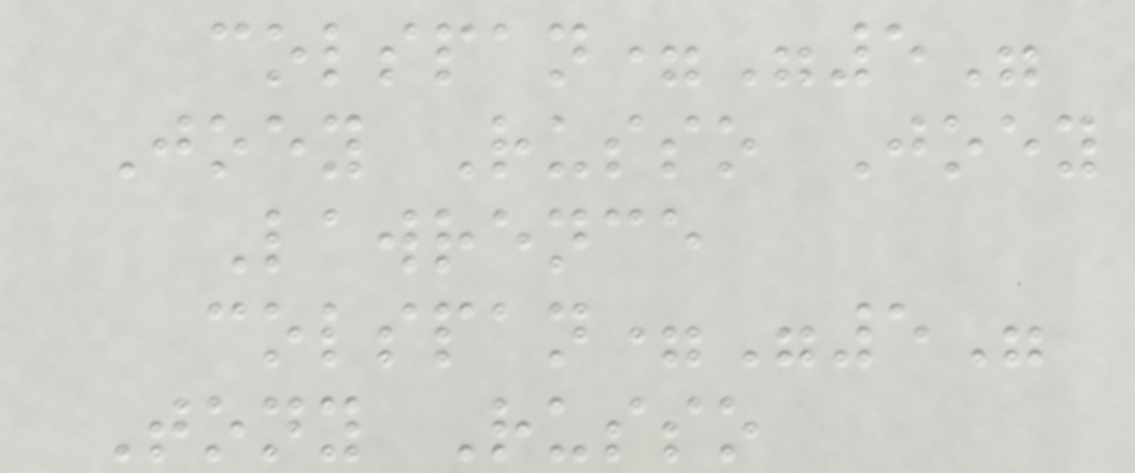colspan="5"
Joey Russo Joey
Lawrence
colspan="5"
Tony Russo
